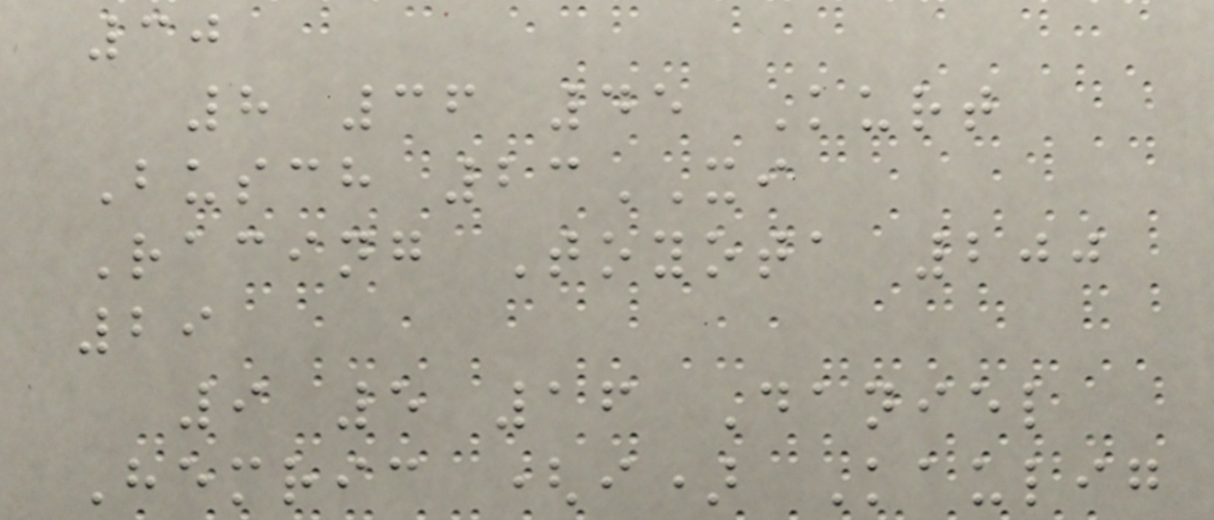30
8 36 45 Kurt
Busch 23XI
Racing Toyota 200
29
9 5 16 Daniel
Hemric (i) Kaulig
